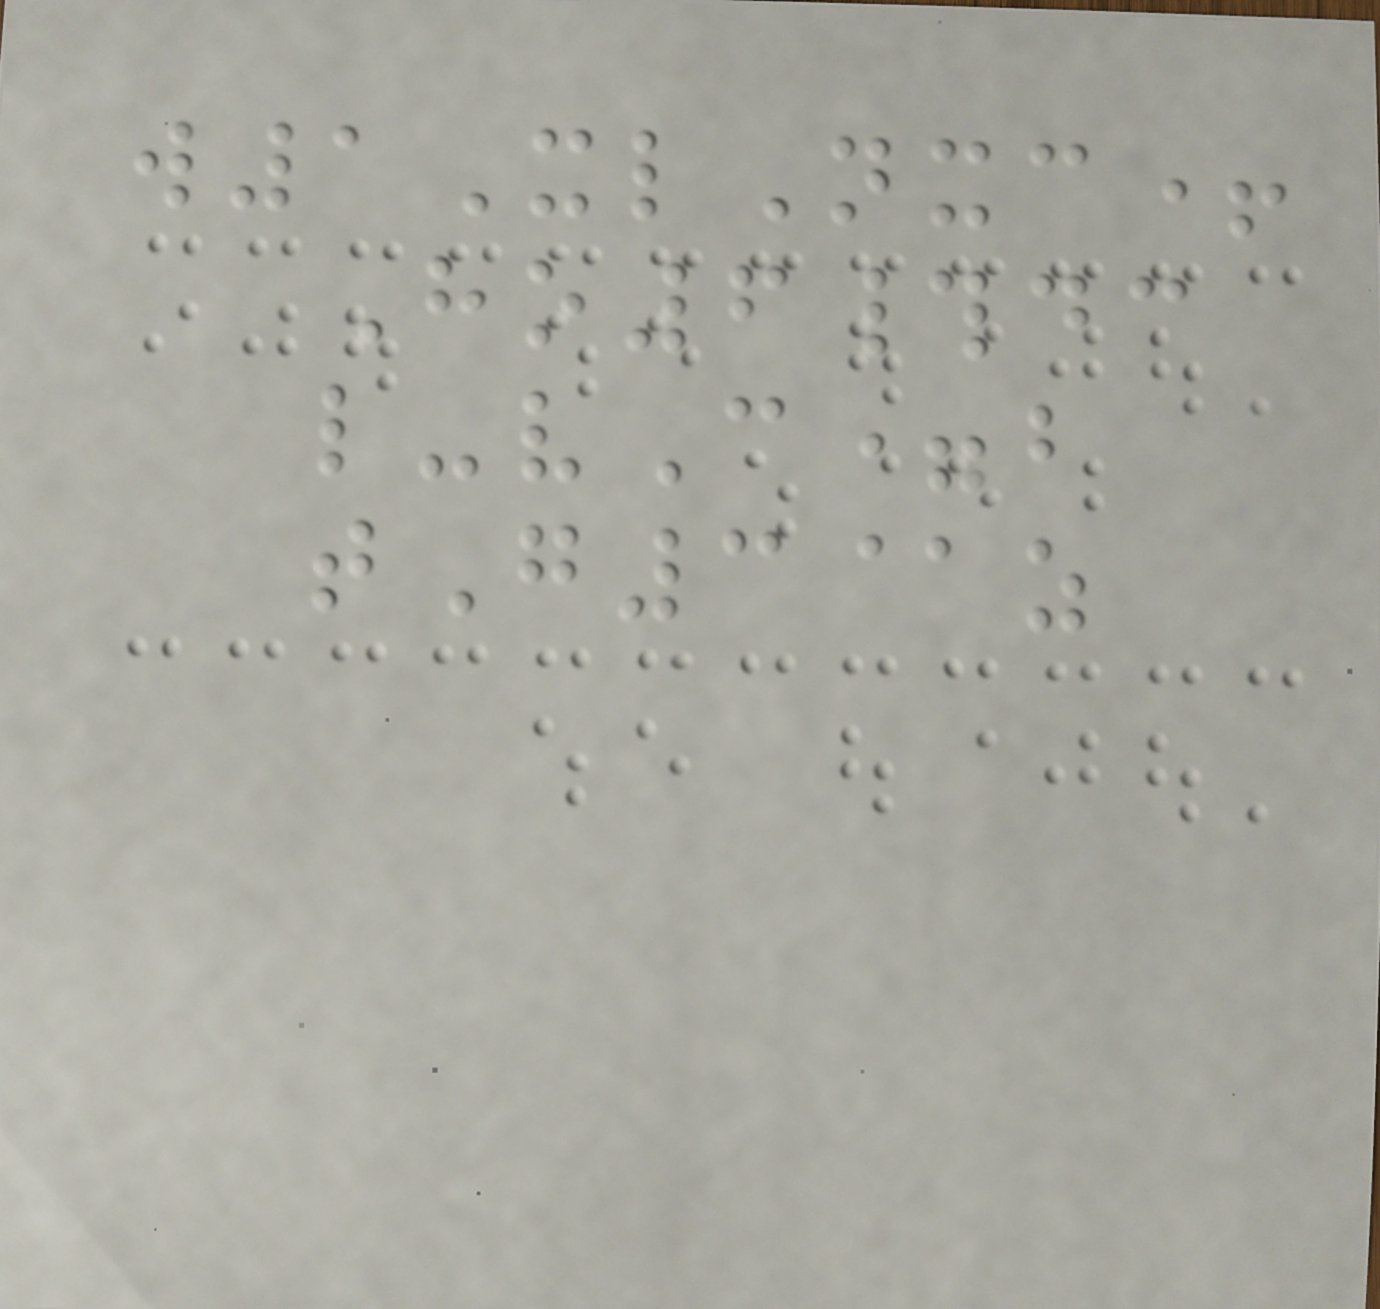w1XlNxc+
Ho6#dc
l-vC=b
tG3@z
